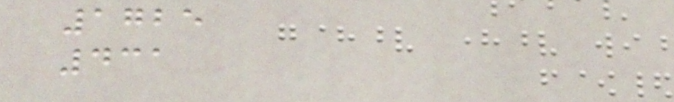1725
431
